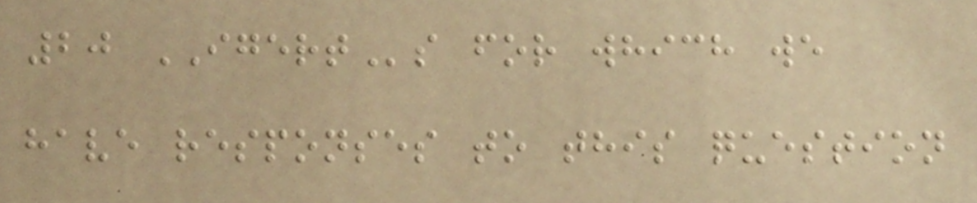20 IGERTs for which we
have responses to this question
